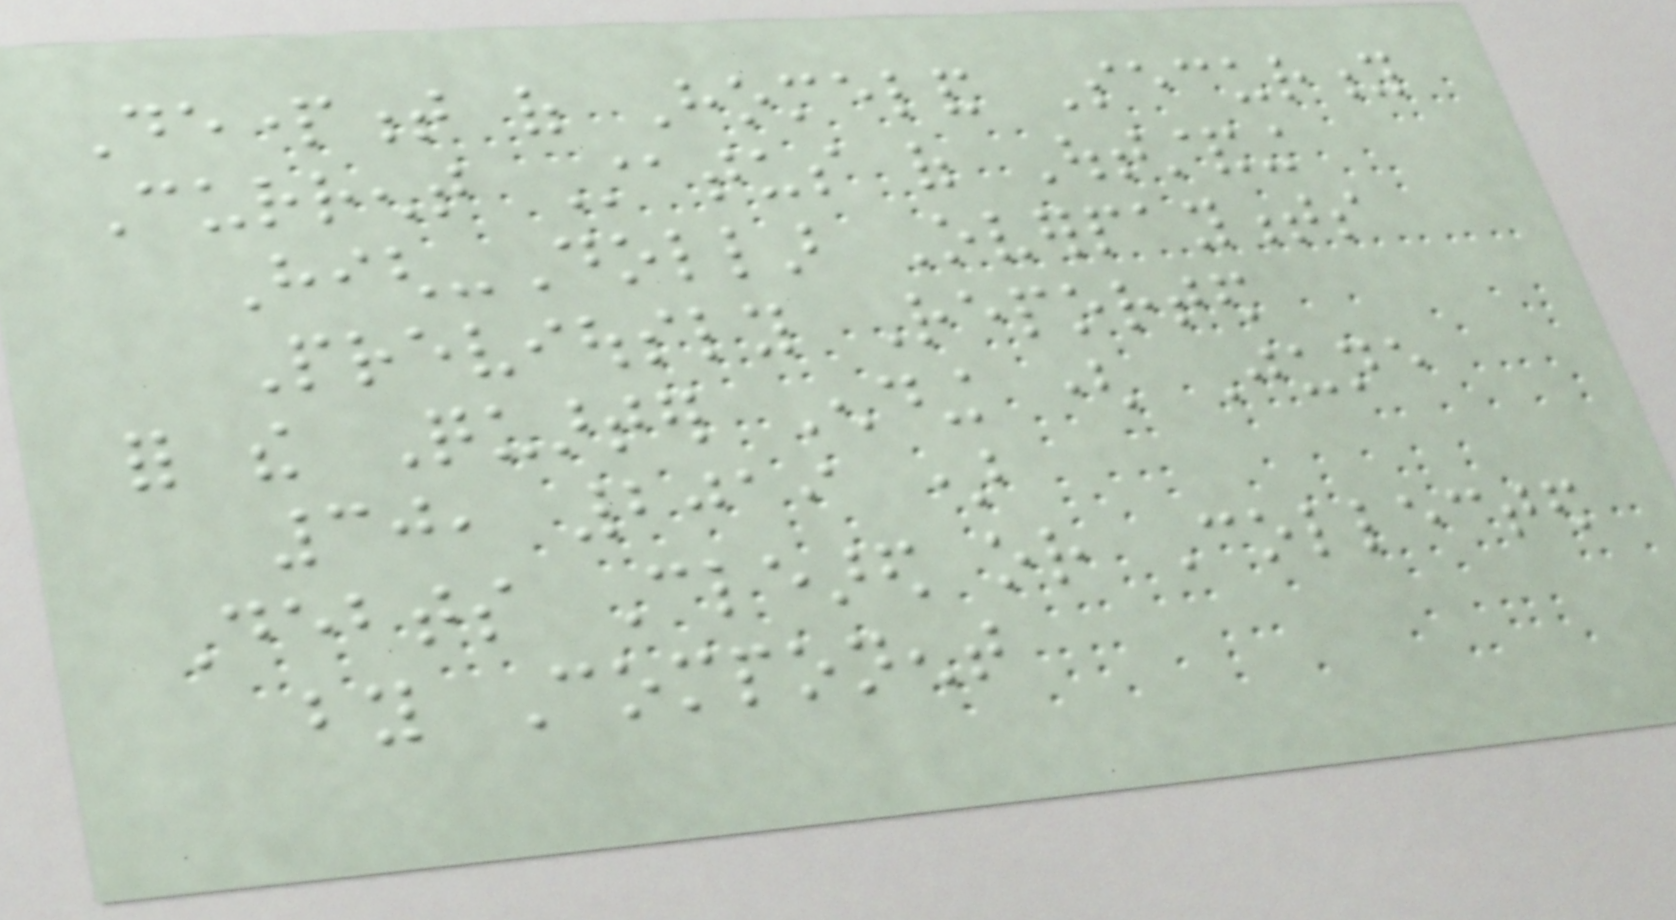Department of Homeland Security
Current Status of Outstanding
High-Dollar Overpayments
Previously Reported
for the Quarter Ending ( June
30, 2019 )
Debts Cleared or Collected
by Component
